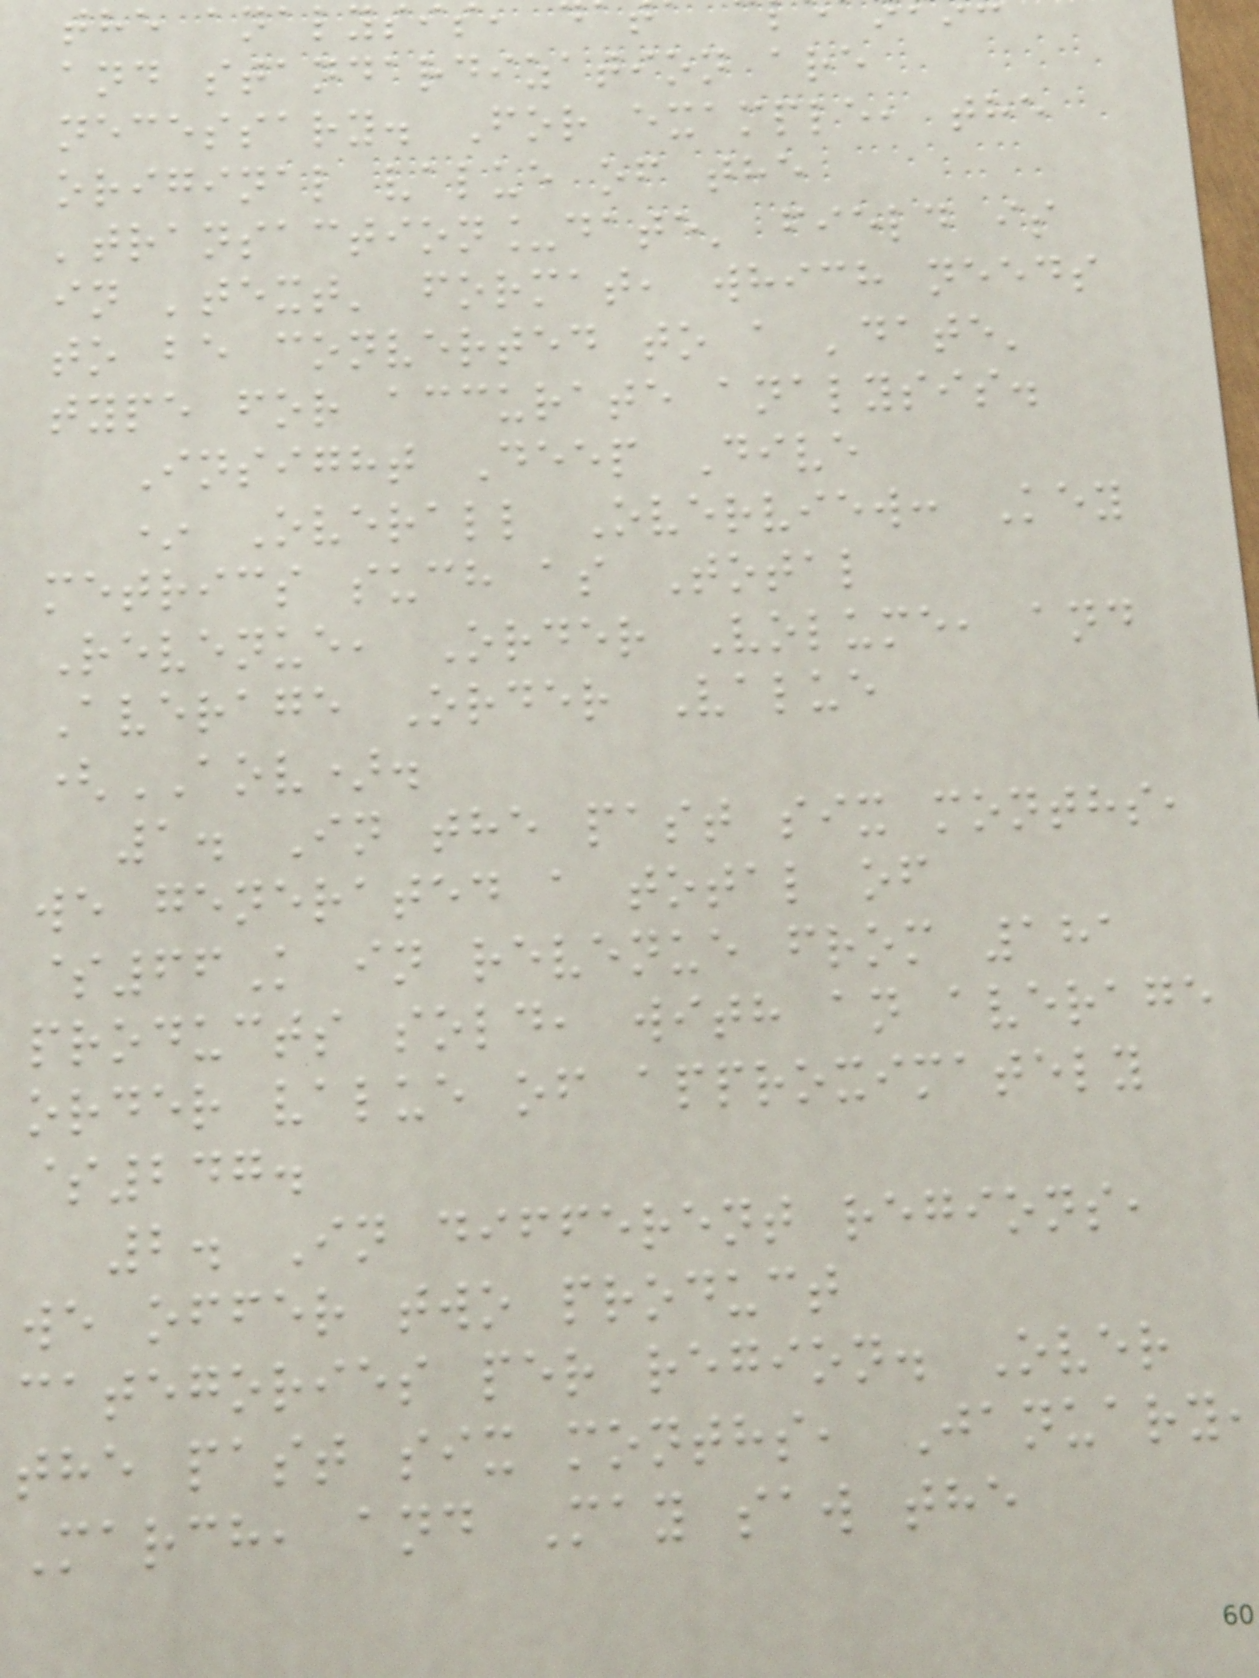the analysis
and standardization are
necessary. For example, the
original value of the
'transaction_date' field is
in 'text' format, which needs
to be converted to a 'date'
type for accurate analysis.
Insight Deep Dive
* Overall Overview: Key
metrics such as Total
Revenue, Order Volume, and
Average Order Value
(AOV).
1. In the past six months,
we generated a total of
$66K in revenue from 181
products sold, with an average
order value of approximately
$247.
2. In different regions,
we offer two product
categories per region. Over
the past six months, January
March, and May saw the
